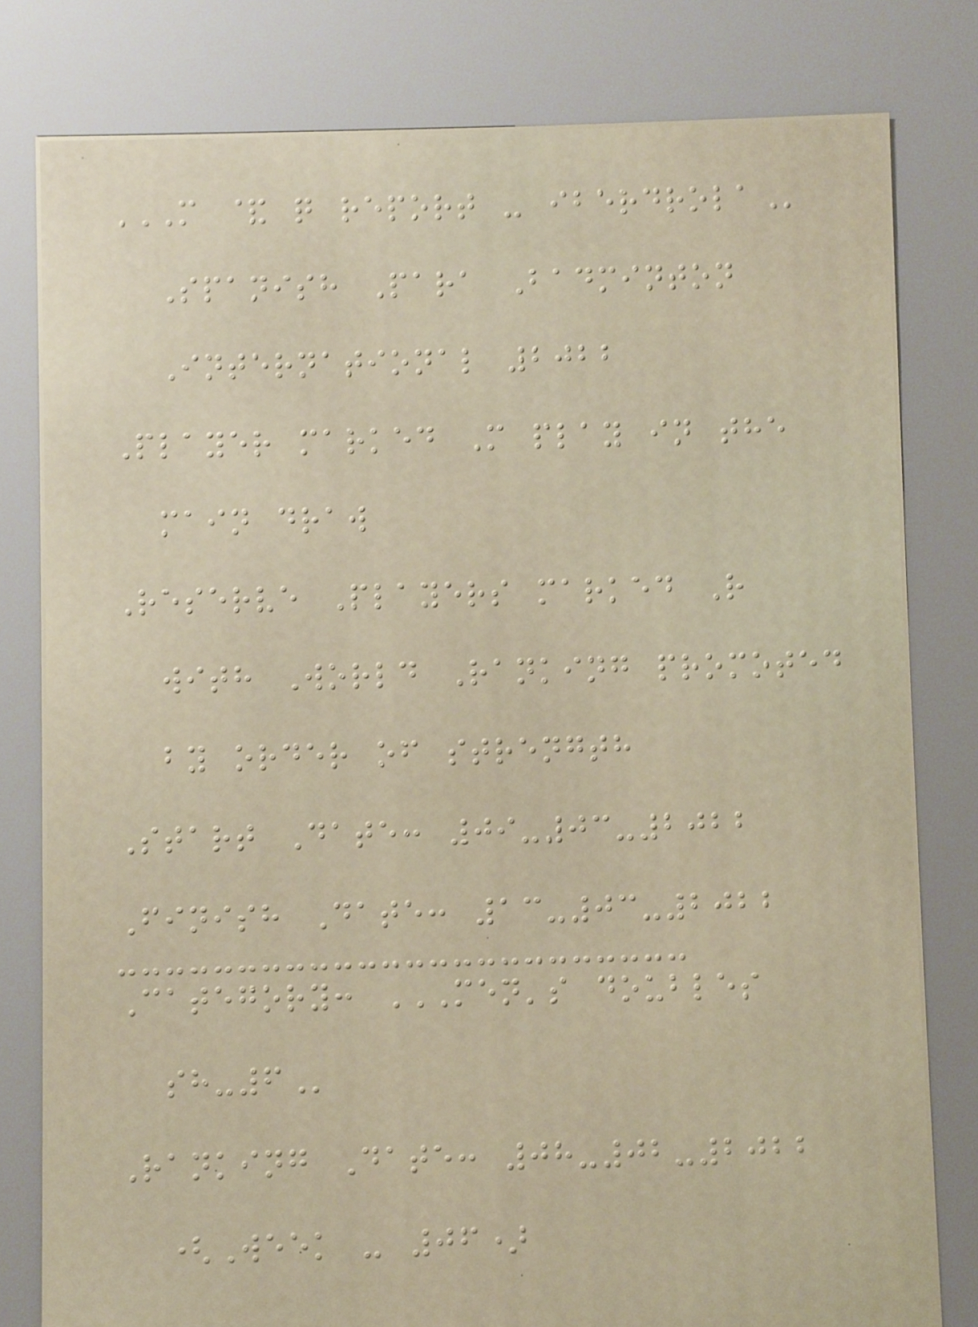M & Q REPORT - IBERDROLA
Spanish Para Badminton
International 2022
Player marked M play in the
main draw
Reserve Players marked R
with World Ranking promoted
by order of strength
Start Date: 09-03-2022
Finish Date: 13-03-2022
Category: MEN'S DOUBLES
SH-6
Ranking Date: 08-02-2022
(Week - 06)
